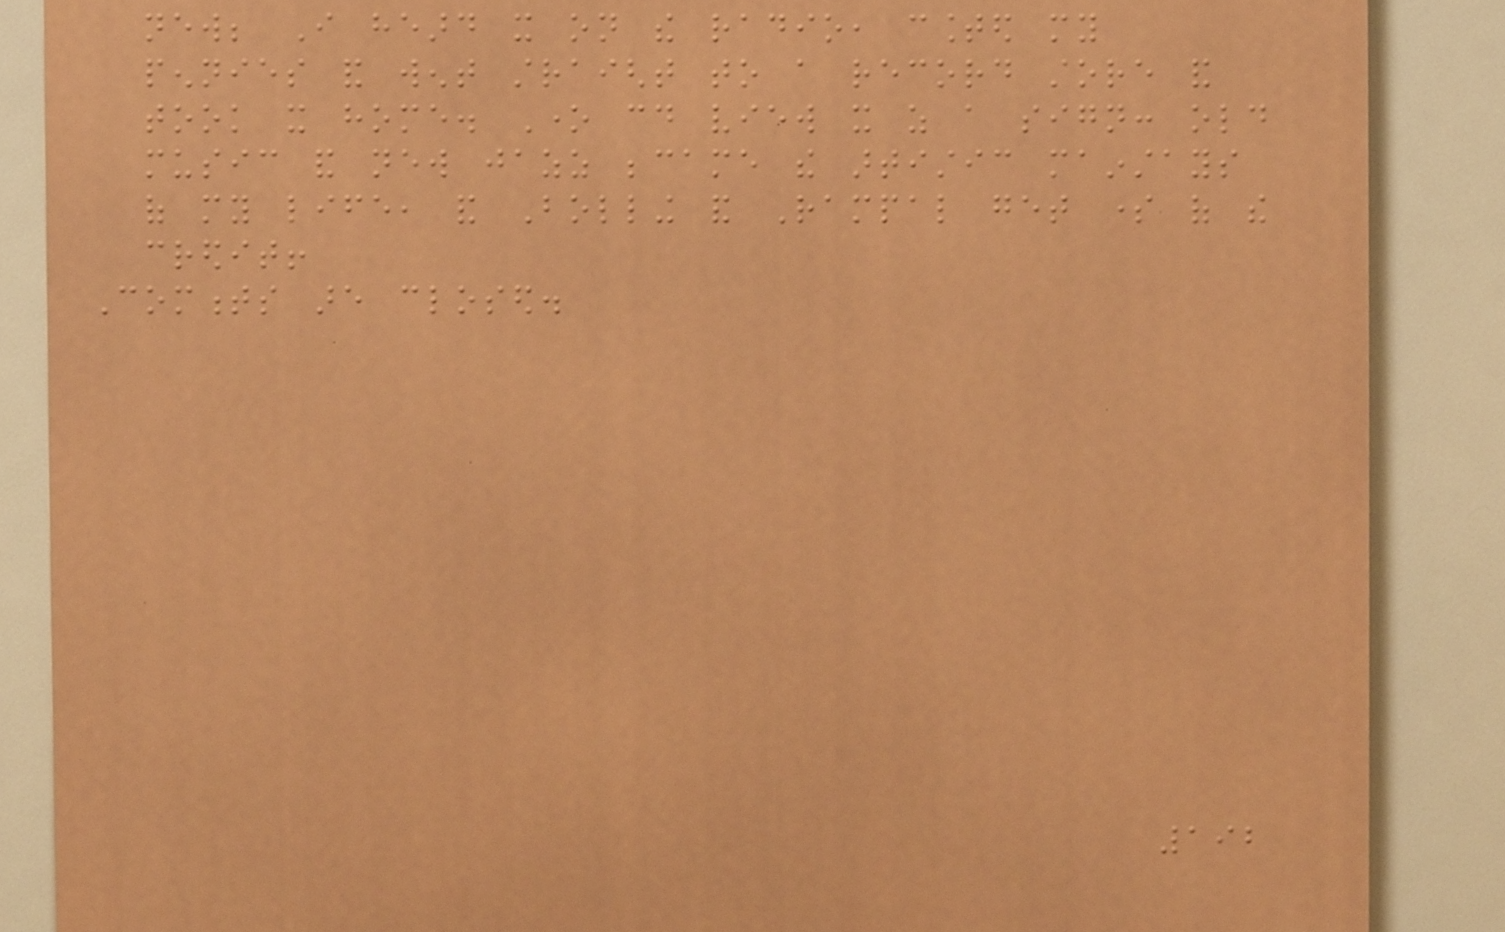new; I heard it on the radio, counted my
pennies and went straight to a record store and
took it home. One could view it as a sign: old
music and new jazz became the artistic mainstays
of my life, and Bolling and Rampal get some of the
credit!
Comments are closed.
192
